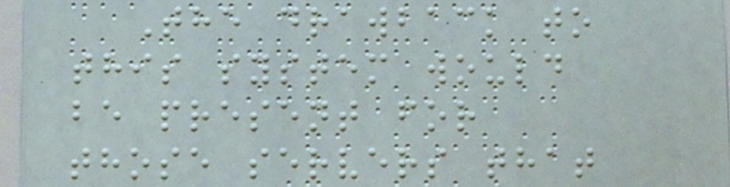The drawback to
this system would
be present for
those servers that
